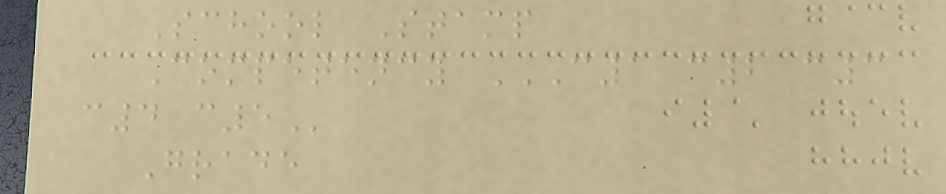School Stamp
Competency C1 C2 C3
C4 C5
Grade
